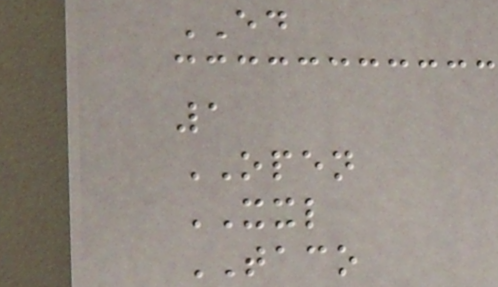ED
1
OPEN
XXL
TACO
